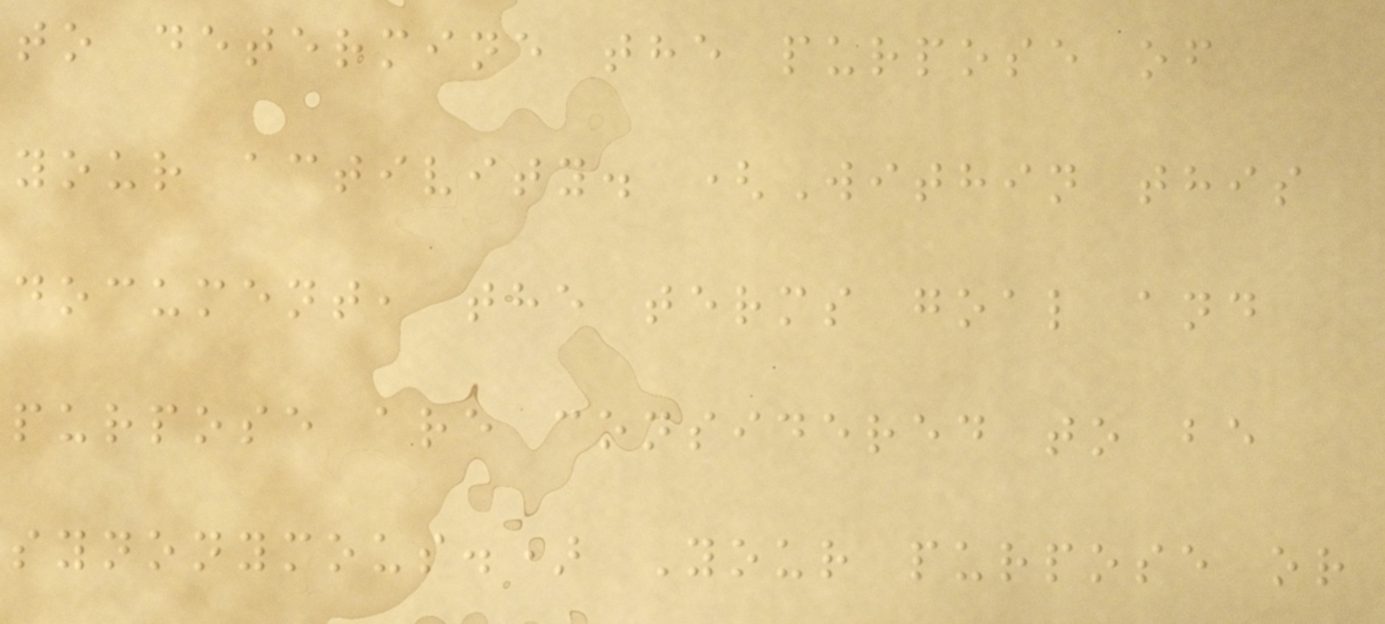to determine the purpose of
your activity. (Within this
document, the terms goal and
purpose are considered to be
synonymous.) Your purpose or
